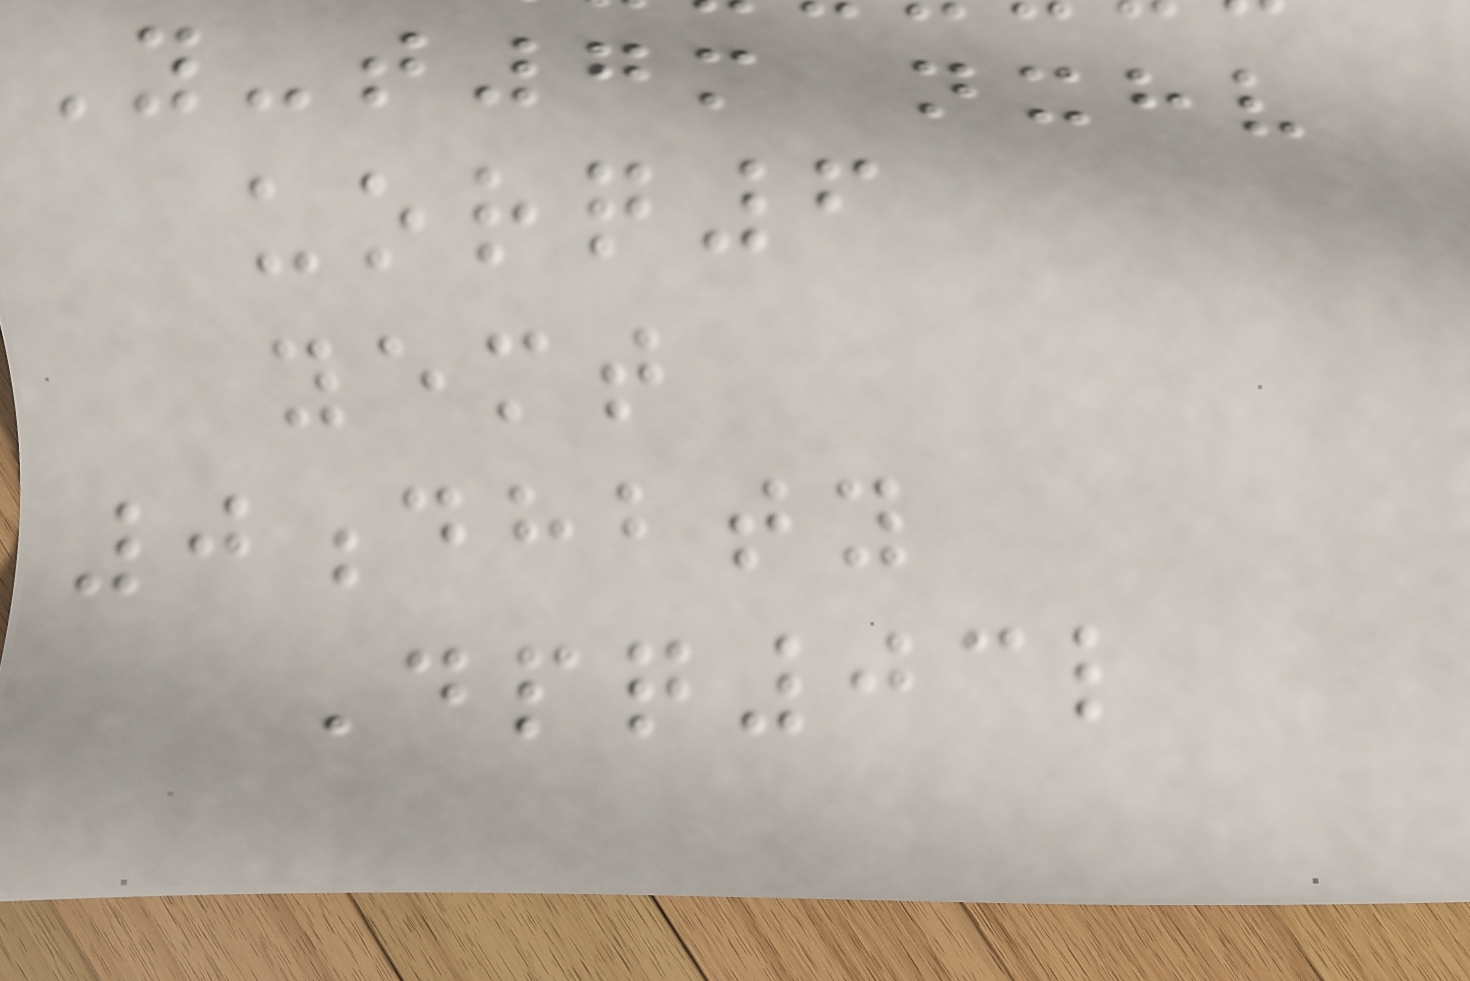Y-t7m nxhv
uorq6
yemt
0dhbty
Dpq03l
